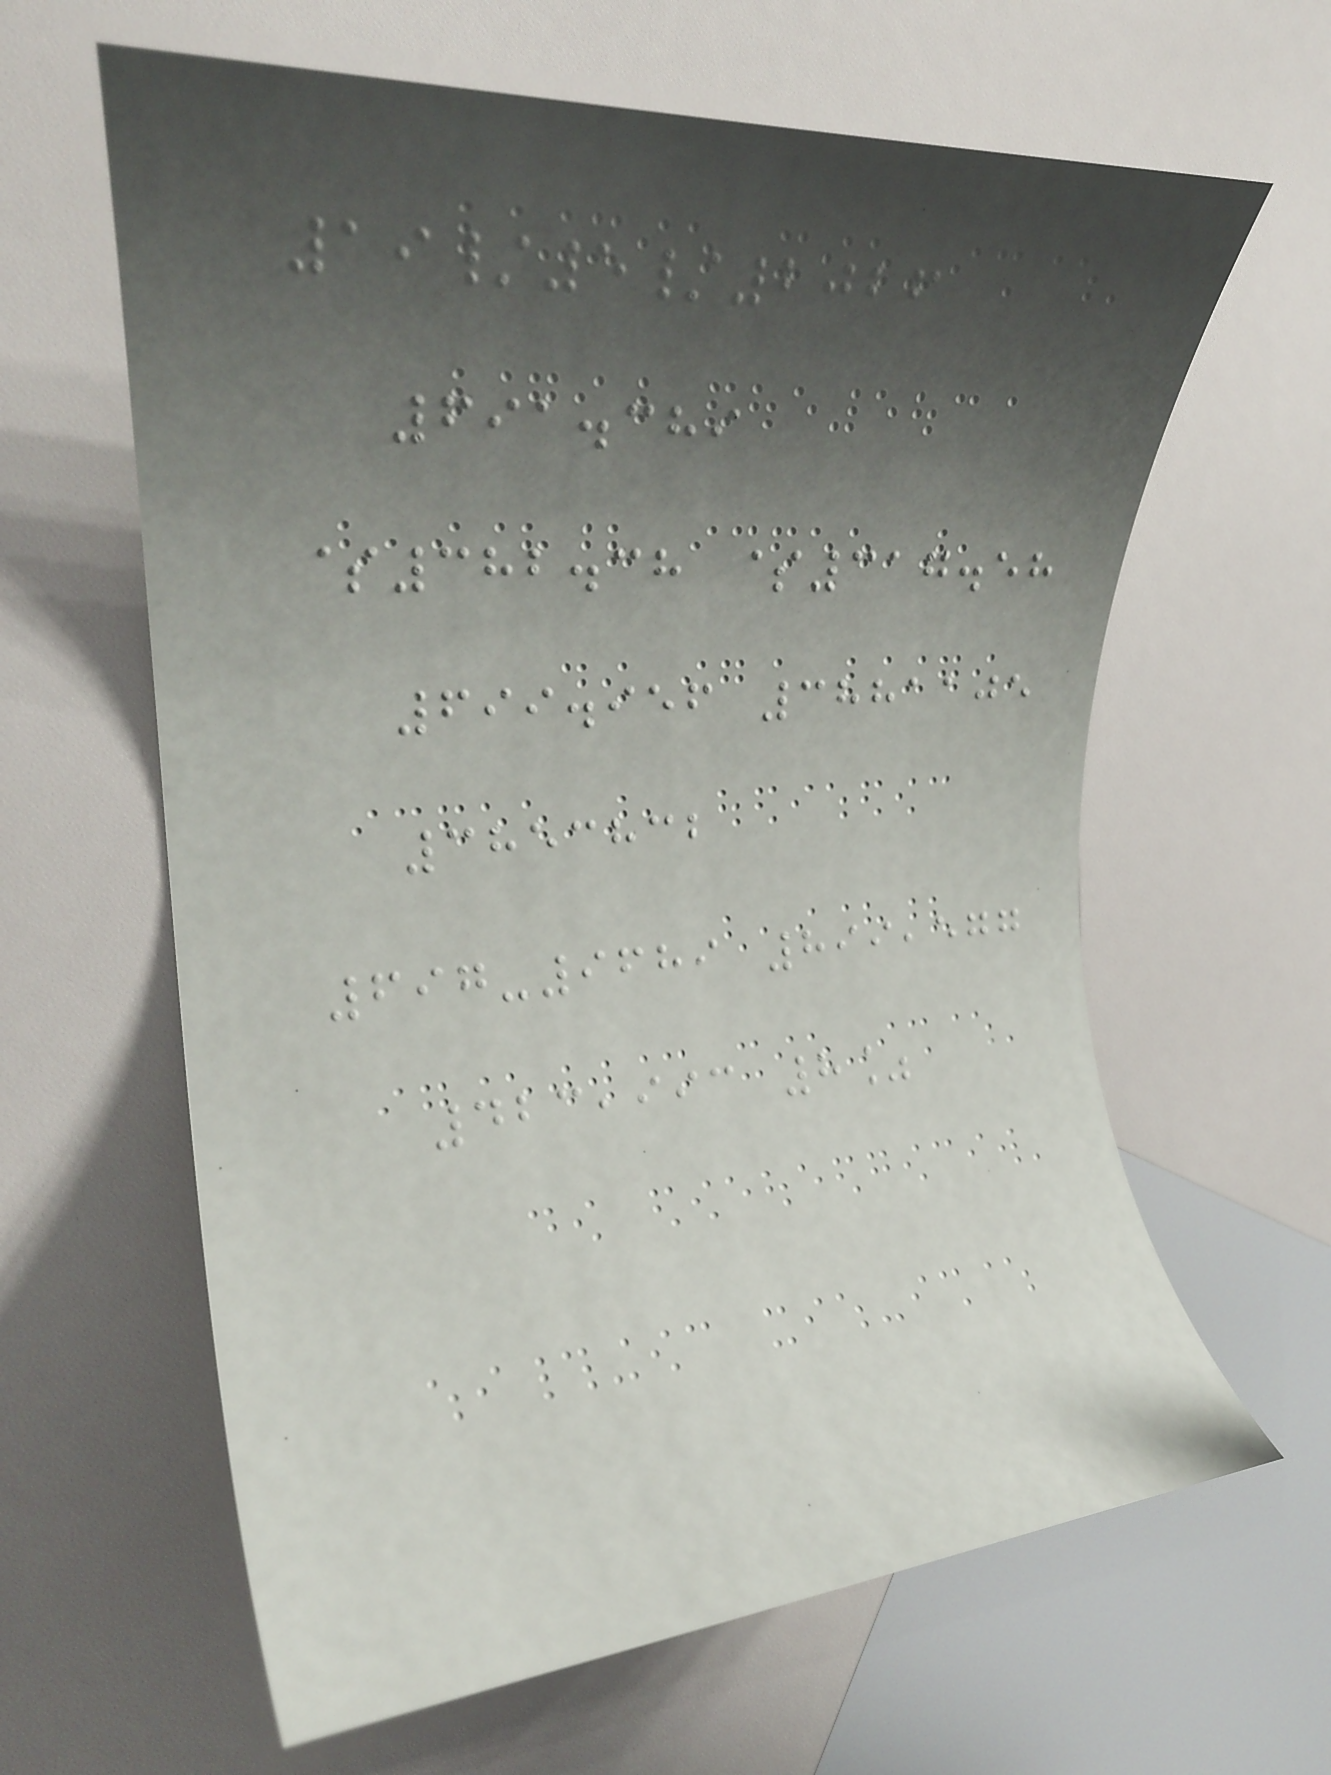19/5/2026
691.389
$382.38 $317.58
699.956 3881105
3853832
697-9689 899,577
423,993 8%
